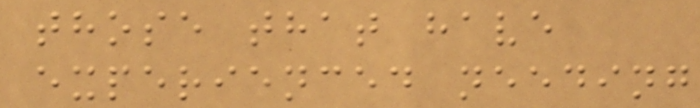those that have
experienced needing
